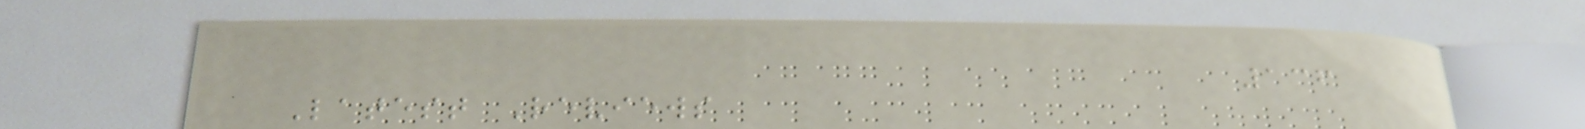136
Latest Reviews
